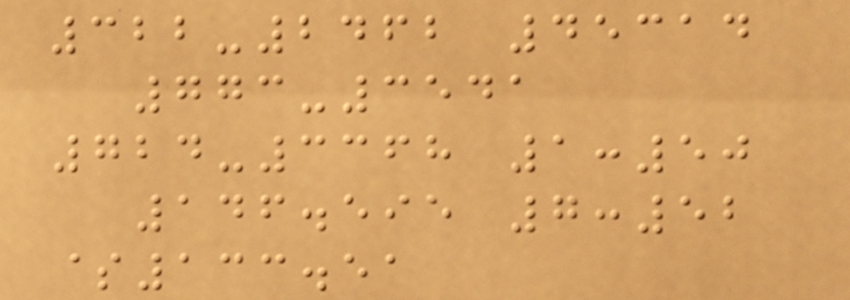322-2462 45314
773-3541
724-3368 1:50
146.595 7:52
$133.51
